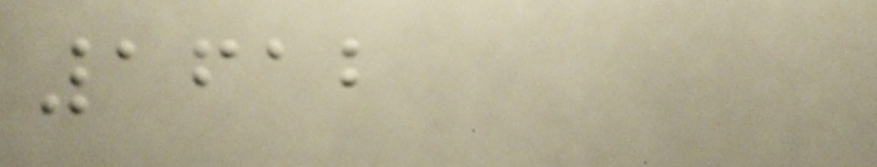1612
